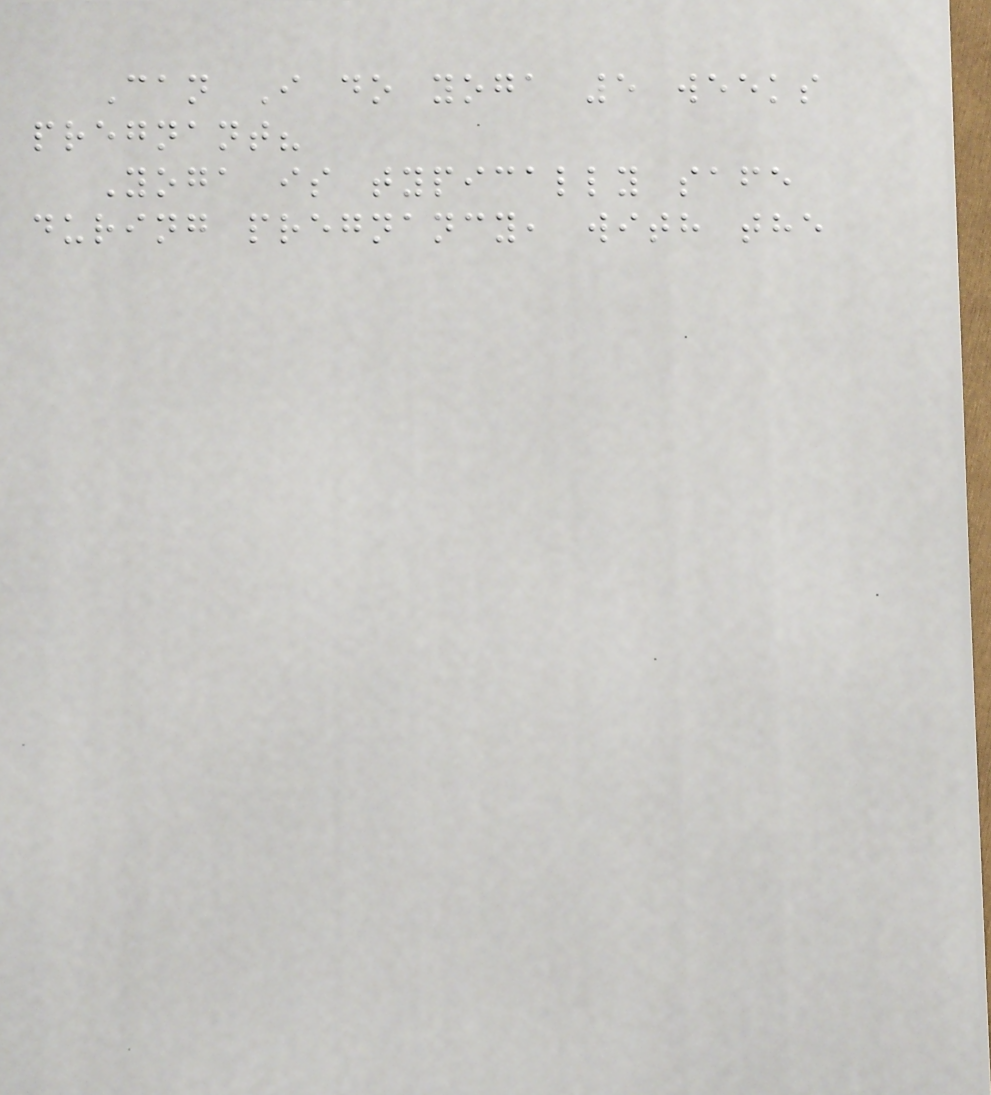Can I do yoga 5 weeks
pregnant?
Yoga is typically safe
during pregnancy, with the
